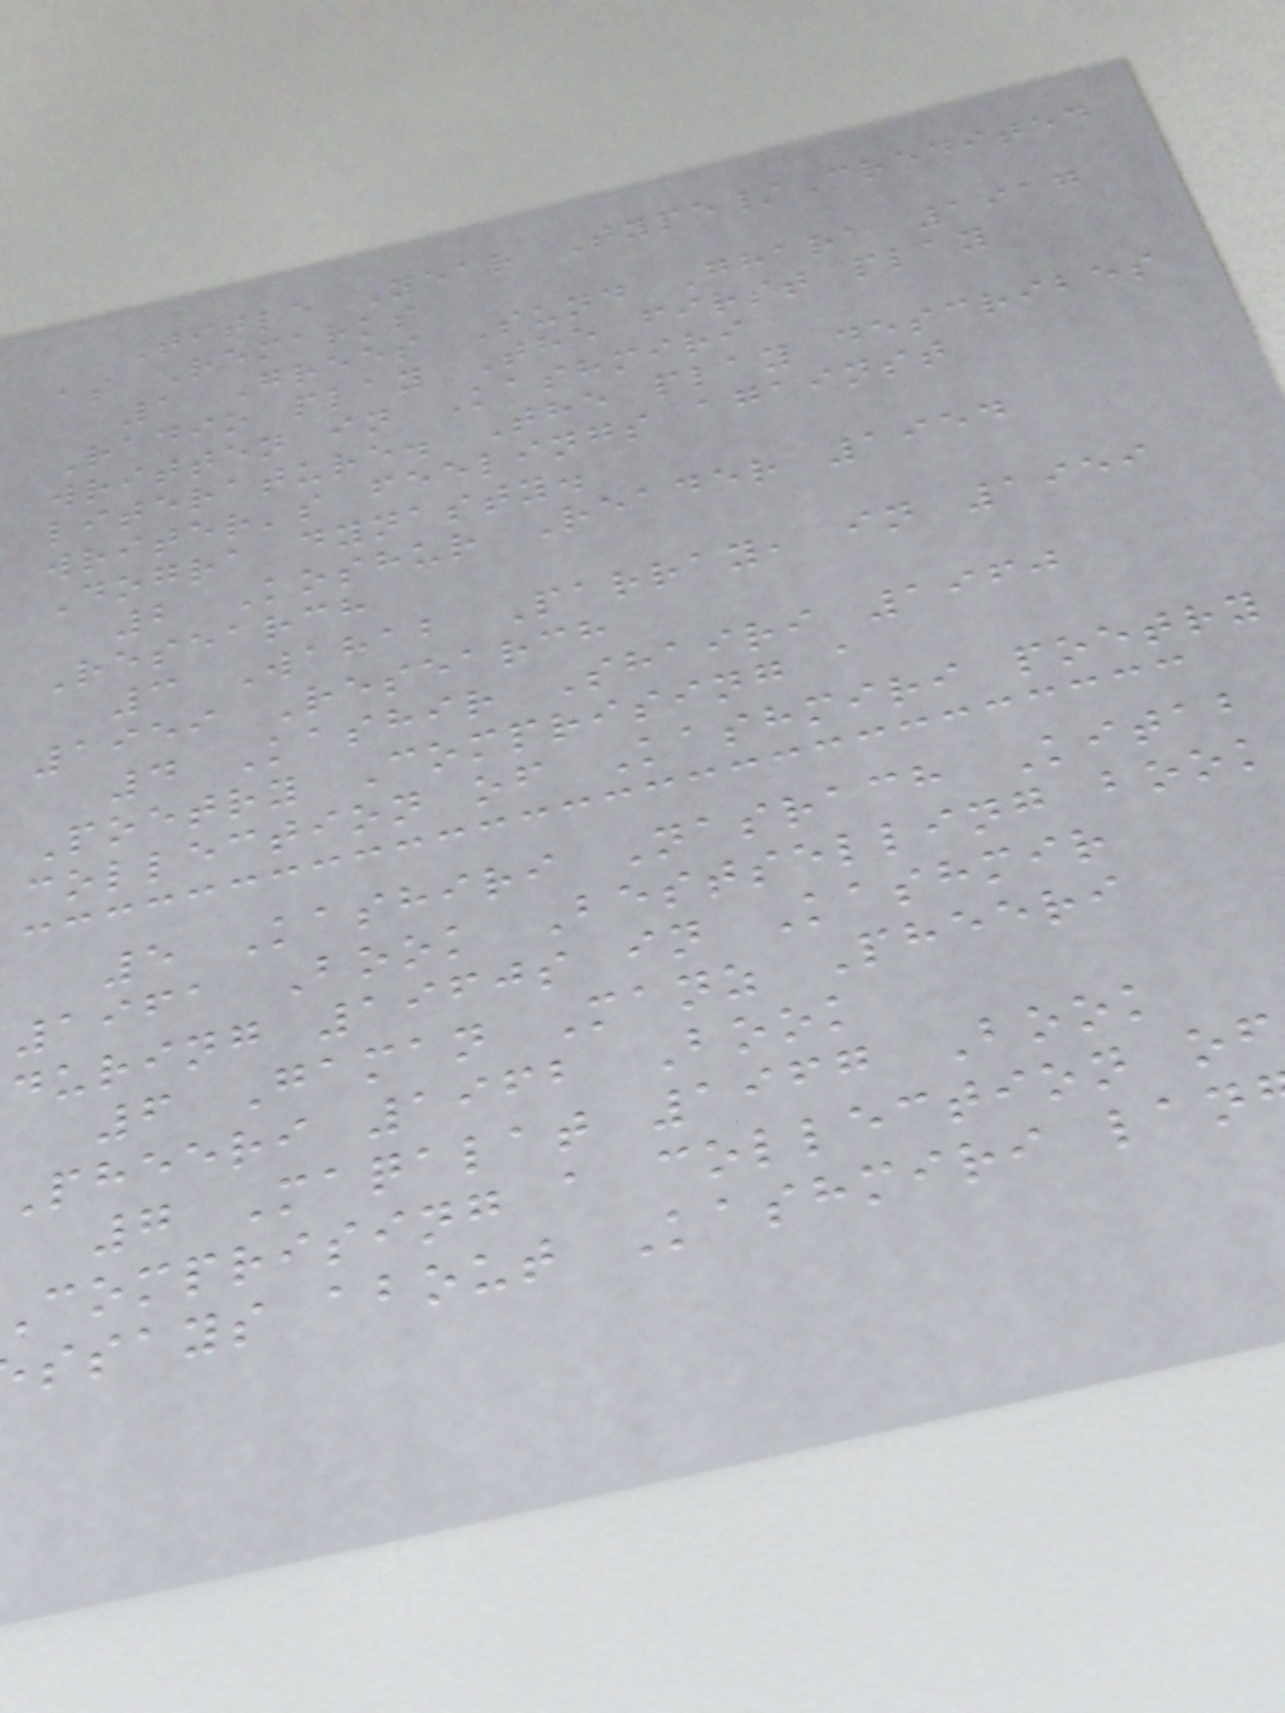Title Year Type/Credited
as Remarks
1 Grees Sund Ghara 1917
Radio play The first play
written in Kashmiri
literature. The play describes
writer's feelings against
Dogra dynasty.
2 Koshur Reader 1954
Research
3 Wahab Parray, in 1959
1959 Research
4 Kashir Shairi 1960
Poetry Comprising a
collection of Kashmiri poetry
5 Kashiri Nasrach Kitab
1961 Book Bestselling book
during 1960s in Kashmir
6 Gaman Manz Pheeri
Pheeri 1962 Book
7 Maqalat 1967 Book
comprising a collection of
ssays about Kashmiri lan
